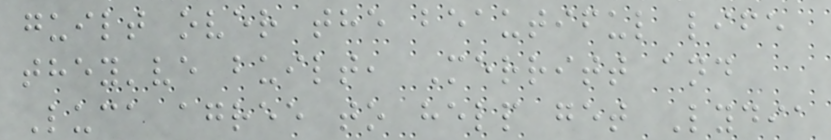guilt over the beautiful life
they've built, Merritt and
Luca agree to help get Lydia
